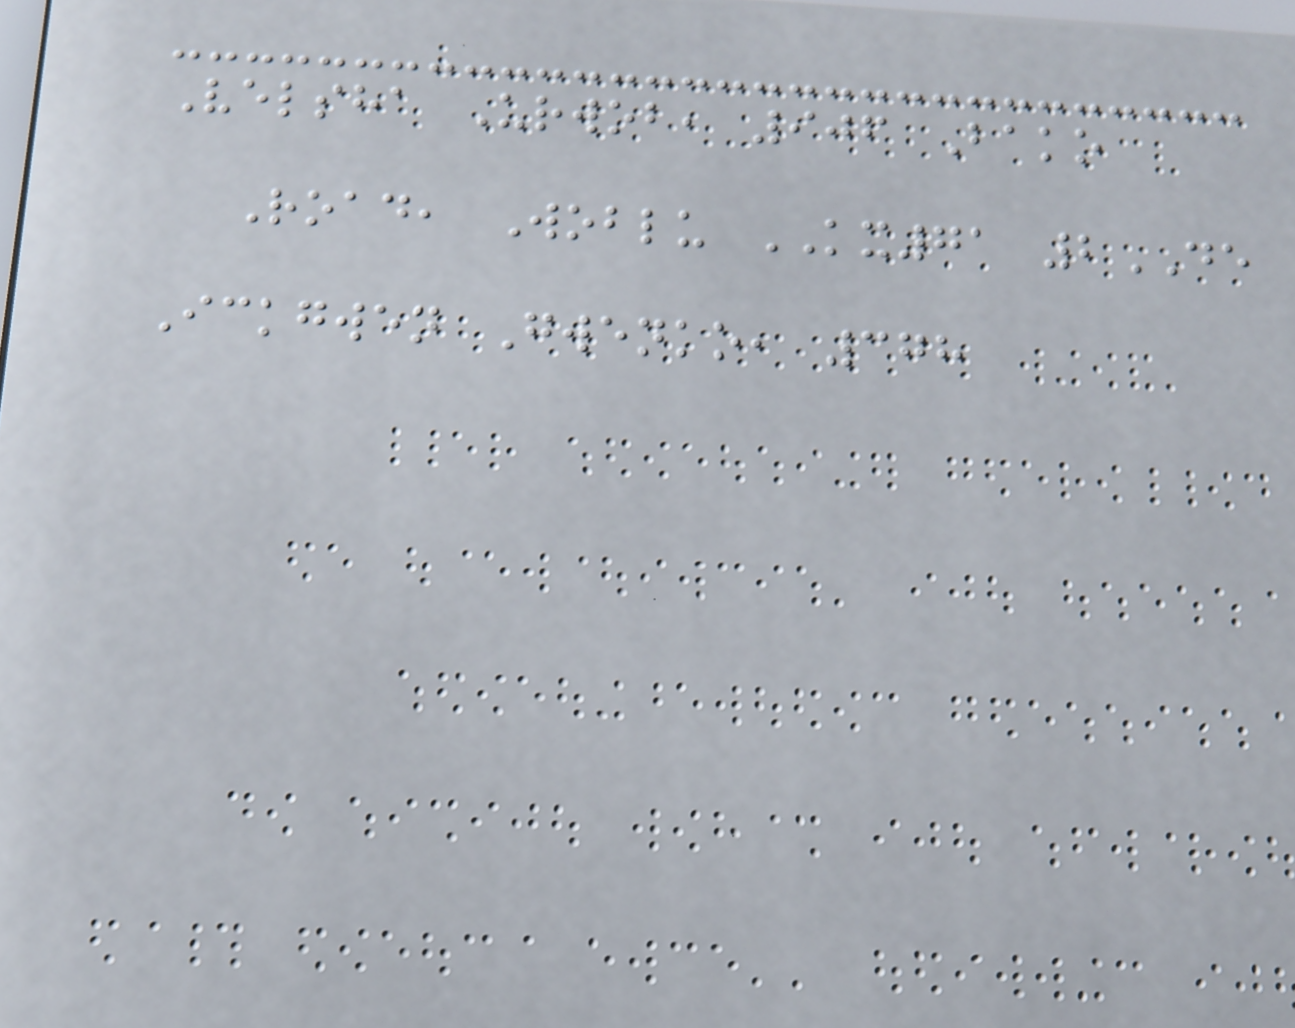Velsha Urwob, 906 Bako
Road, Woblu KX71 2DE
Ickgwen Gwenko, 378
